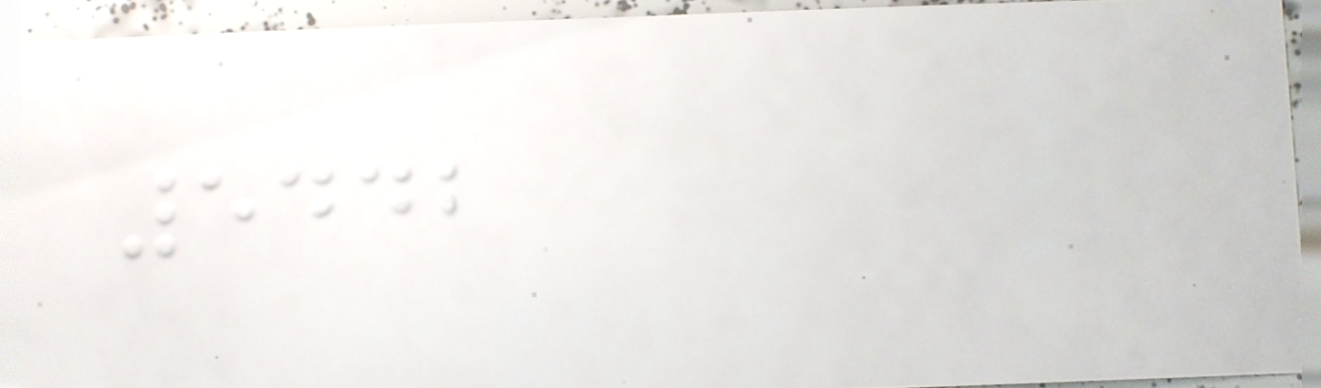5442
